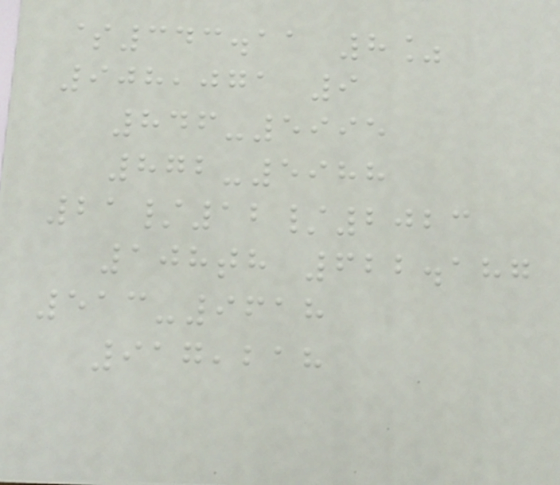$343.11 8%
908,071 9
846-5995
872-5988
21/12/2023
108th 622.187
513-9618
917,218
